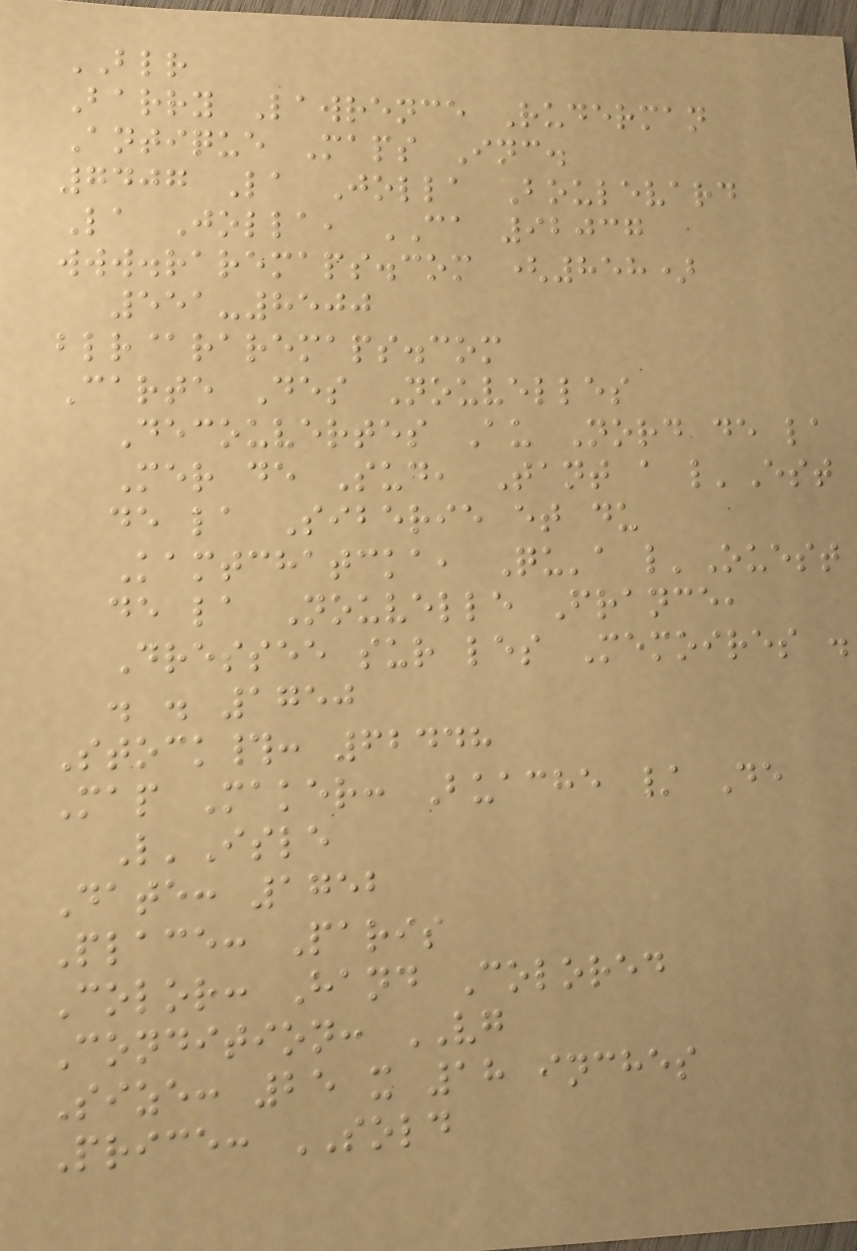BLR
Barry Lawrence Ruderman
Antique Maps Inc.
7407 La Jolla Boulevard
La Jolla, CA 92037
www.raremaps.com (858)
551-8500
blr@raremaps.com
Carte Des Nouvelles
Decouvertes Au Nord de la
Mer de Sud, Tant a l'Est
de la Siberie et du
Kamtchatcka, Qu'a l'Ouest
de la Nouvelle France,
Dressee sur les Memoires .
. . 1750
Stock#: 62448
Map Maker: Buache / De
L'Isle
Date: 1752
Place: Paris
Color: Hand Colored
Condition: VG
Size: 25 x 18 inches
Price: SOLD
